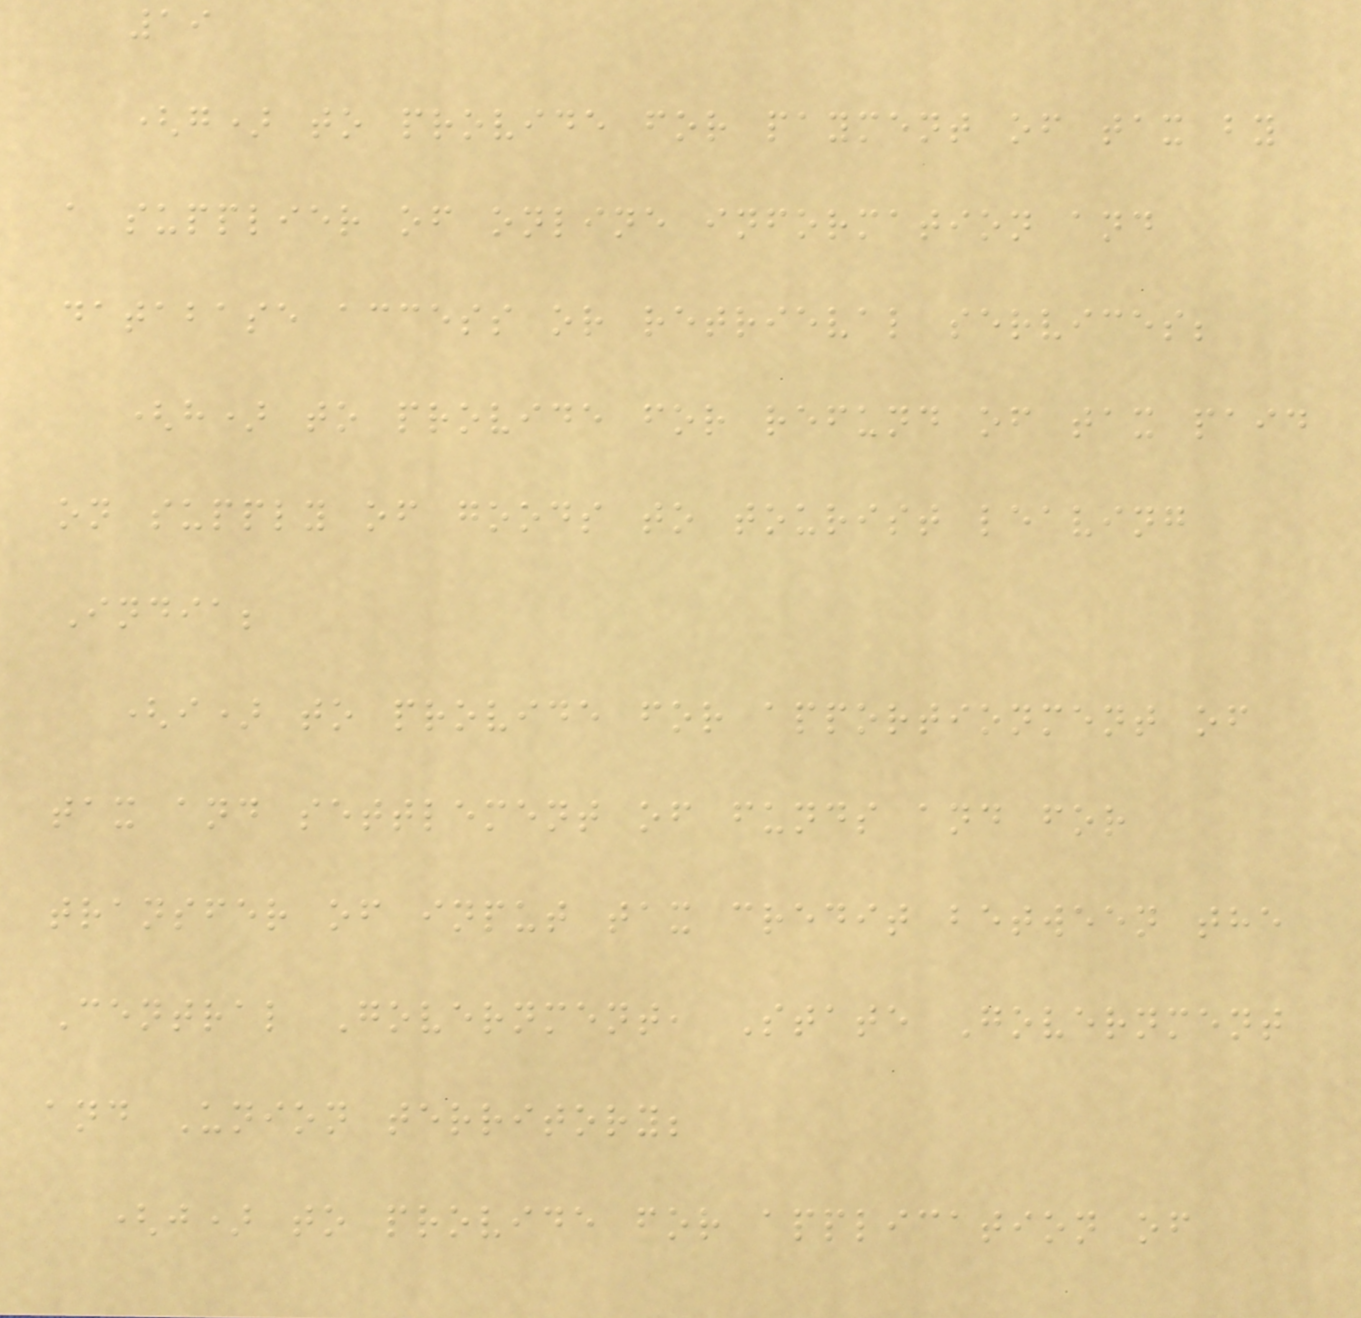19
(g) to provide for payment of tax by
a supplier of online information and
database access or retrieval services;
(h) to provide for refund of tax paid
on supply of goods to tourist leaving
India;
(i) to provide for apportionment of
tax and settlement of funds and for
transfer of input tax credit between the
Central Government, State Government
and Union territory;
(j) to provide for application of
